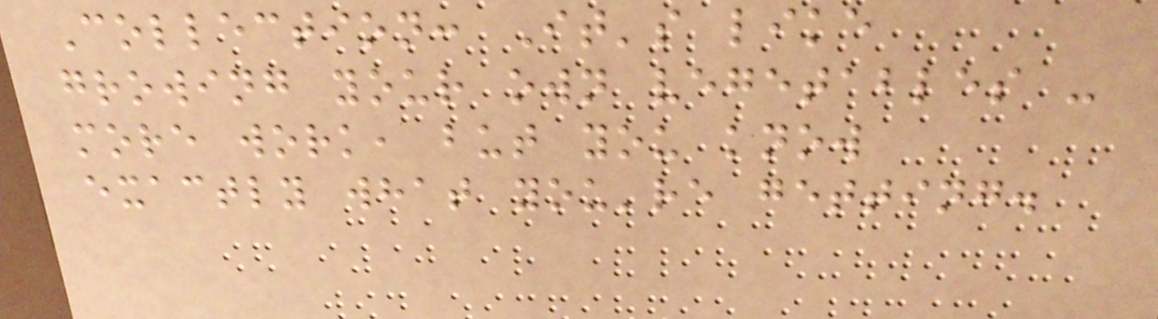Collection: It's like
growing your own vegetables -
more work, but you know
exactly what you're getting.
